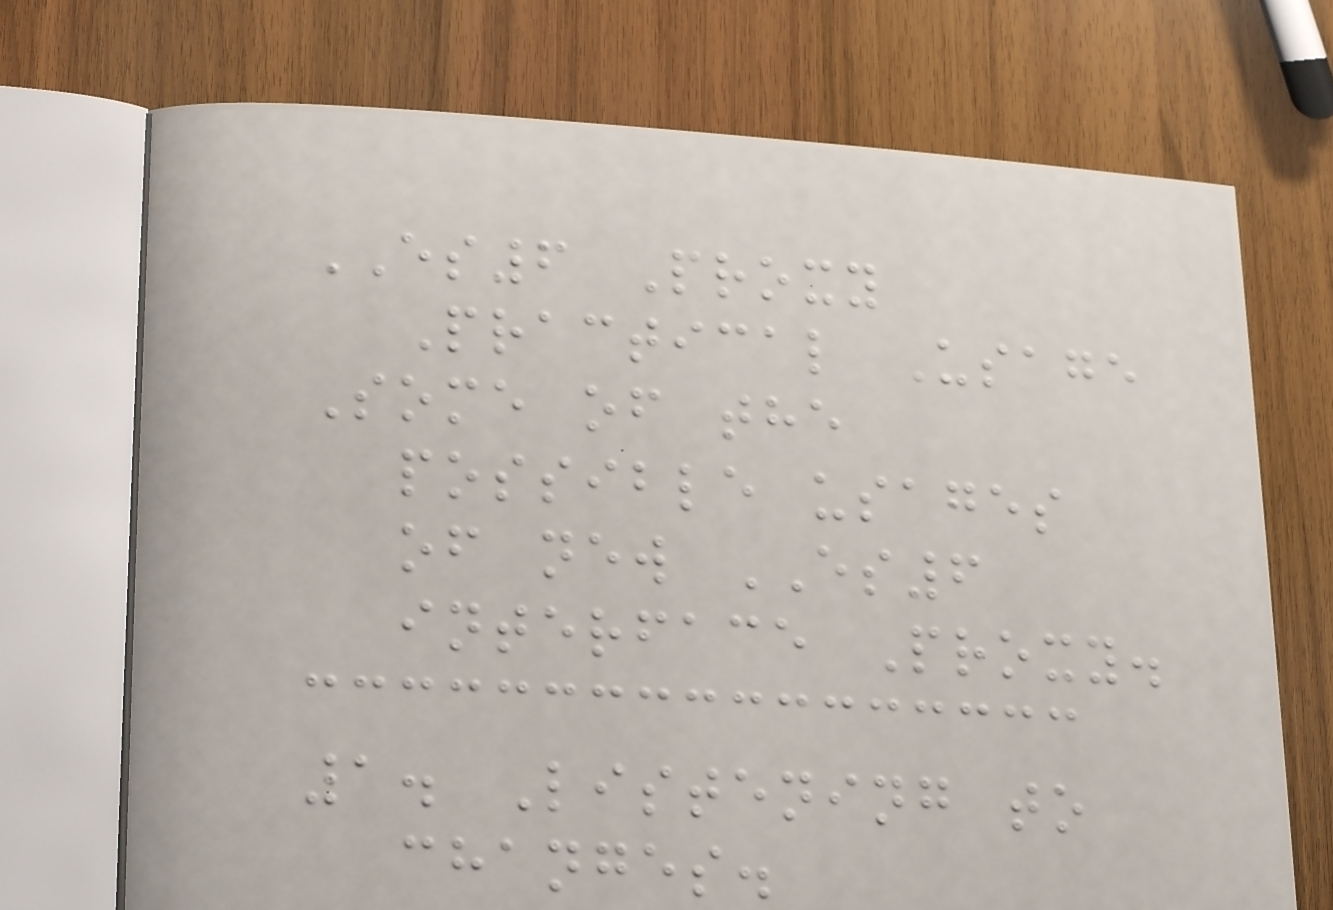ES6 Proxy
Practical Usage
Some of the
possible usages
of new ES6
interface Proxy.
1. Listening to
changes.
